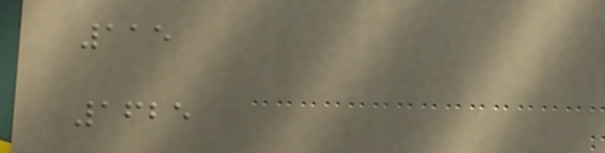115
1625
